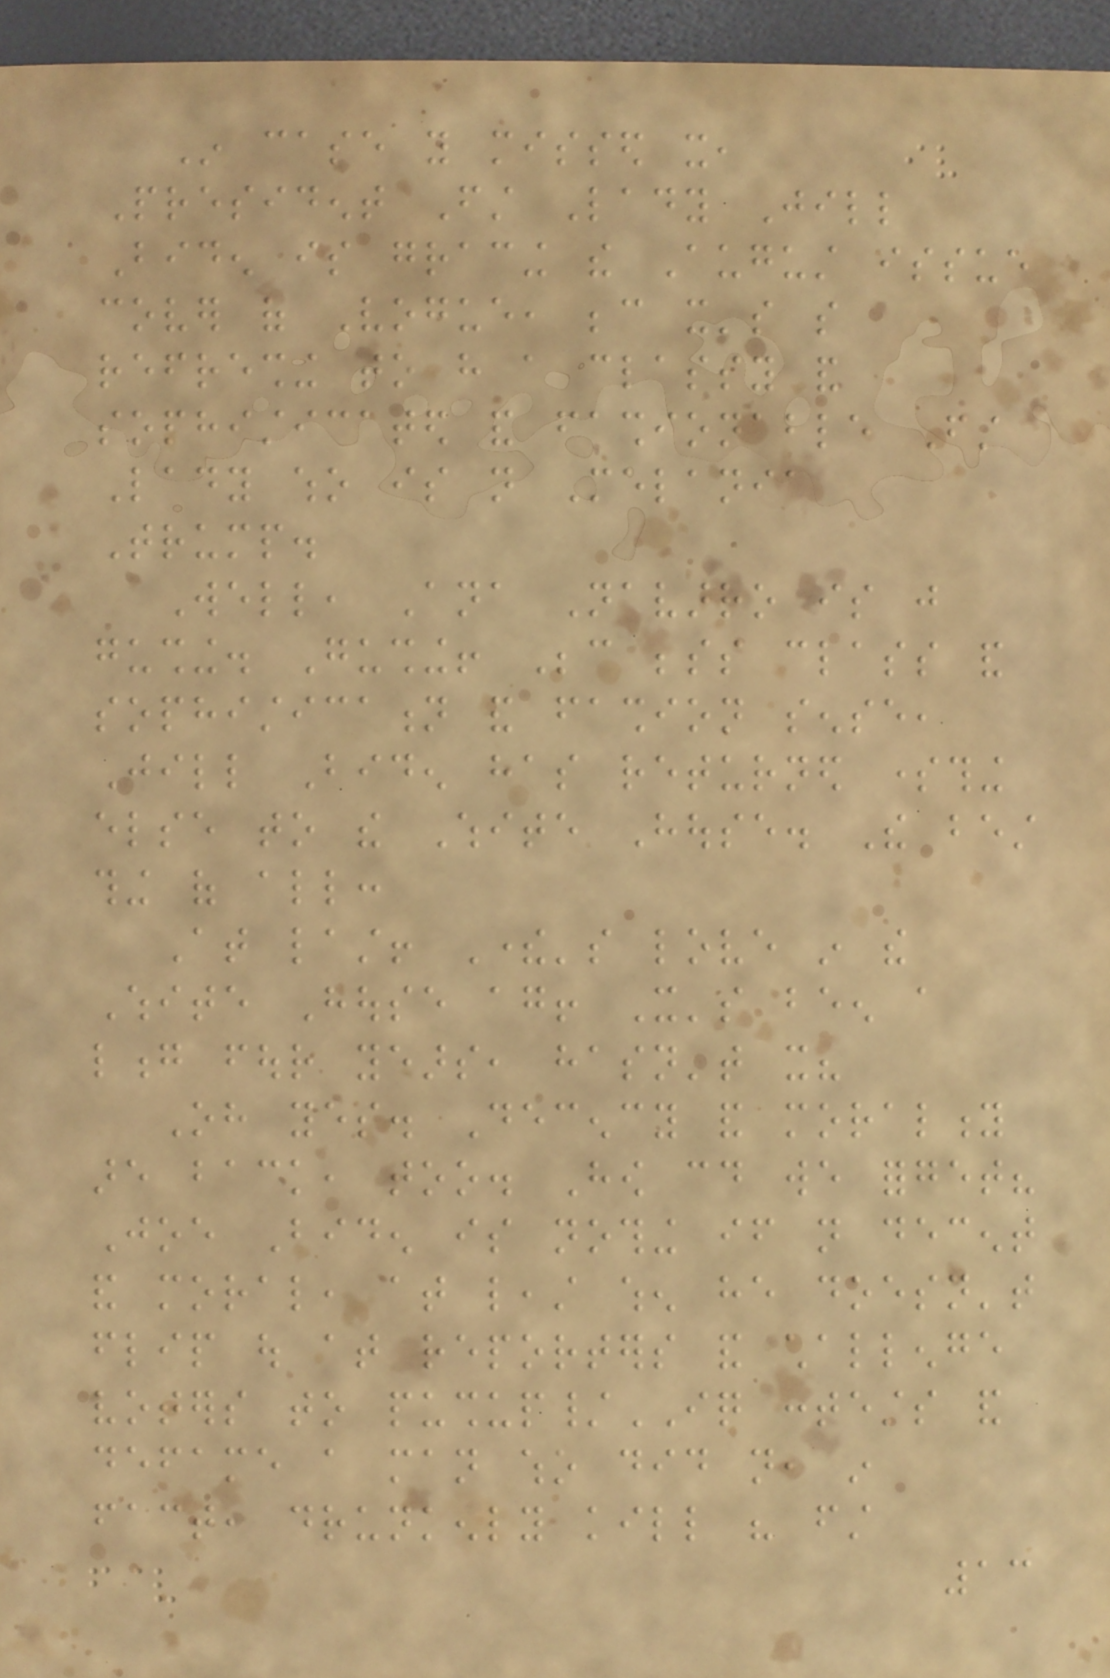In case you missed it,
President First Lady Jill
Biden is gracing the August issue
cover of Vogue, because it's so
refreshing to have a classy and
sophisticated and fashionable First
Lady who is not Melania
Trump.
Well, Ana Navarro is just
gushing. Gushing! Because besides class and
sophistication and fashion sense,
Jill Biden has returned something
else to the White House. The best
thing of all:
At last! There's love in the
White House again! It's been a
long four years, hasn't it?
Oh yes. Decency and morality
are back, too. How could we forget?
Joe Biden is nothing if not decent
and moral, at least when he doesn't
flip out at reporters and challenge
voters to pushup/IQ contests and
defame a man who did not, in
fact, drunkenly kill his first
13
